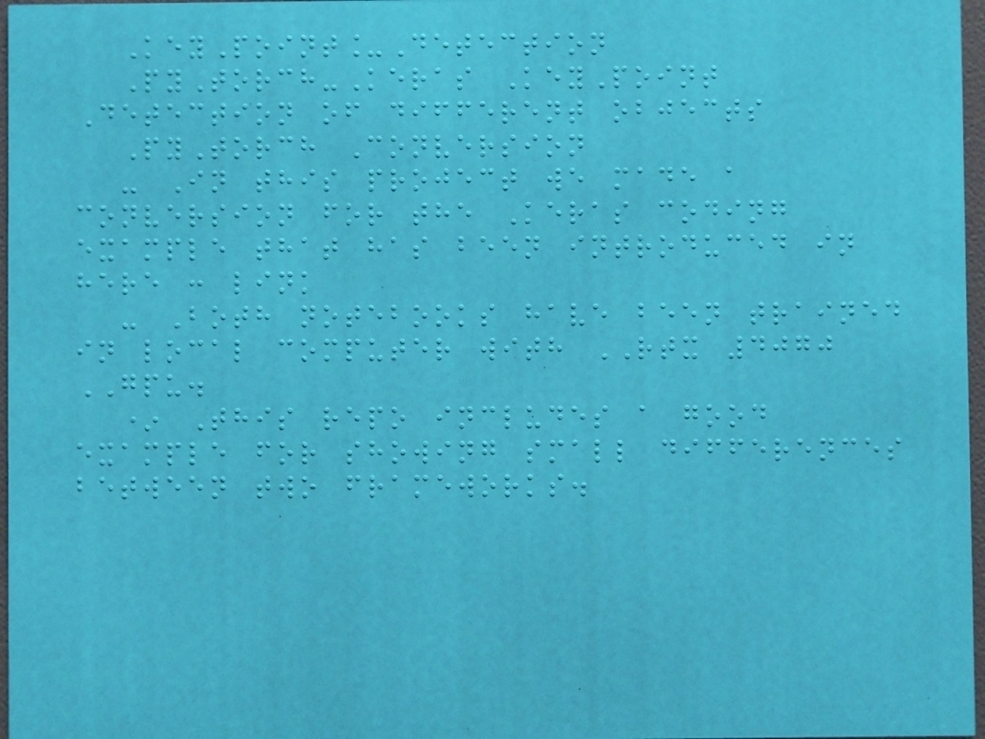KeyPoint_Detection
PyTorch-Keras KeyPoint
Detection of different objects
PyTorch Conversion
- In this project we made a
conversion for the Keras coding
example that has been introduced in
here : link
- Both notebooks have been trained
in local computer with RTX 4070
GPU.
* This repo includes a good
example for showing small differences
between two frameworks.
